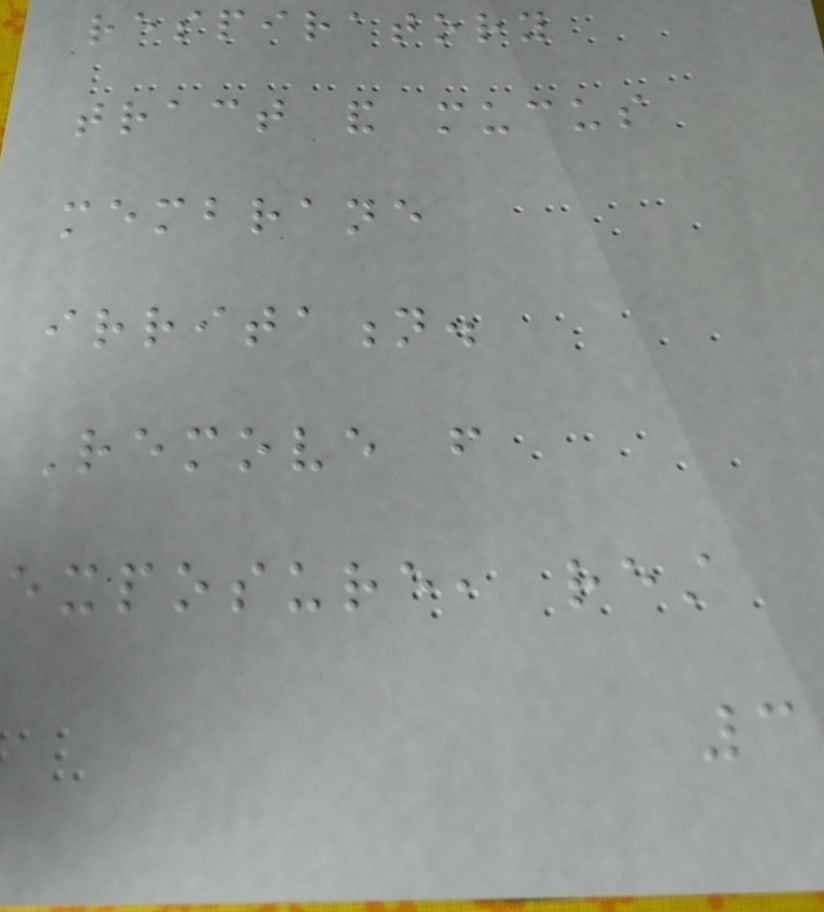respiratory
tract and mucus
membrane
irritation.
Remove from
exposure, rest
3
